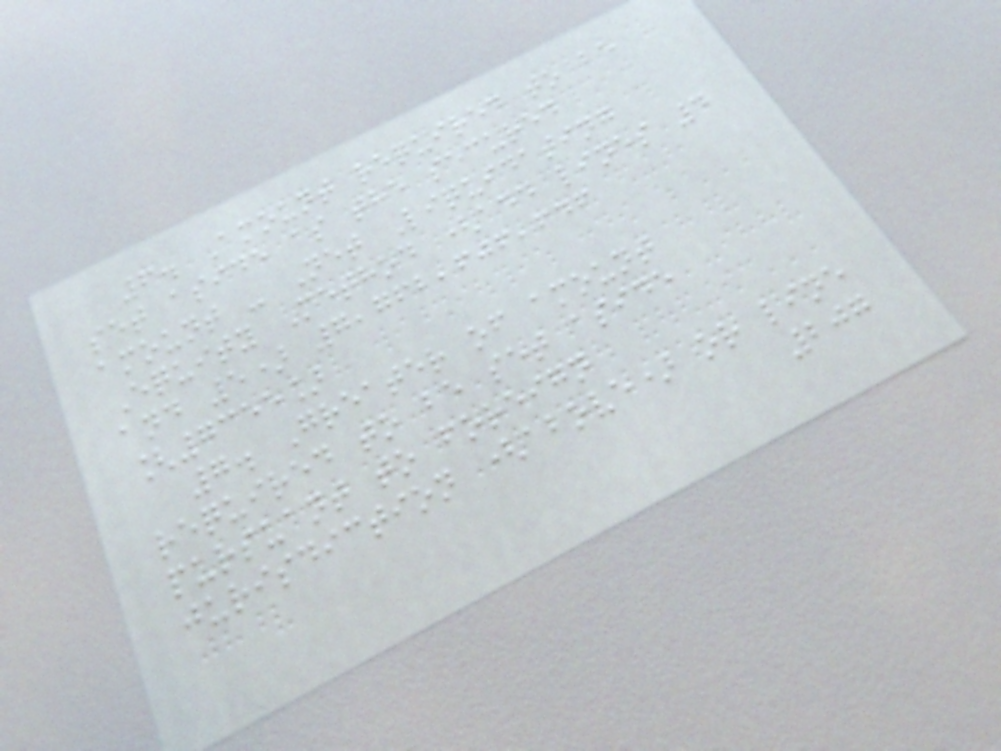6. Amount required to be
set aside as the secured
amount - Net Liquidating
Equity Method (add lines 4
and 5) 7,762,606,646
[7355]
7. Greater of amount
required to be set aside
pursuant to foreign
jurisdiction (above) or line
207
